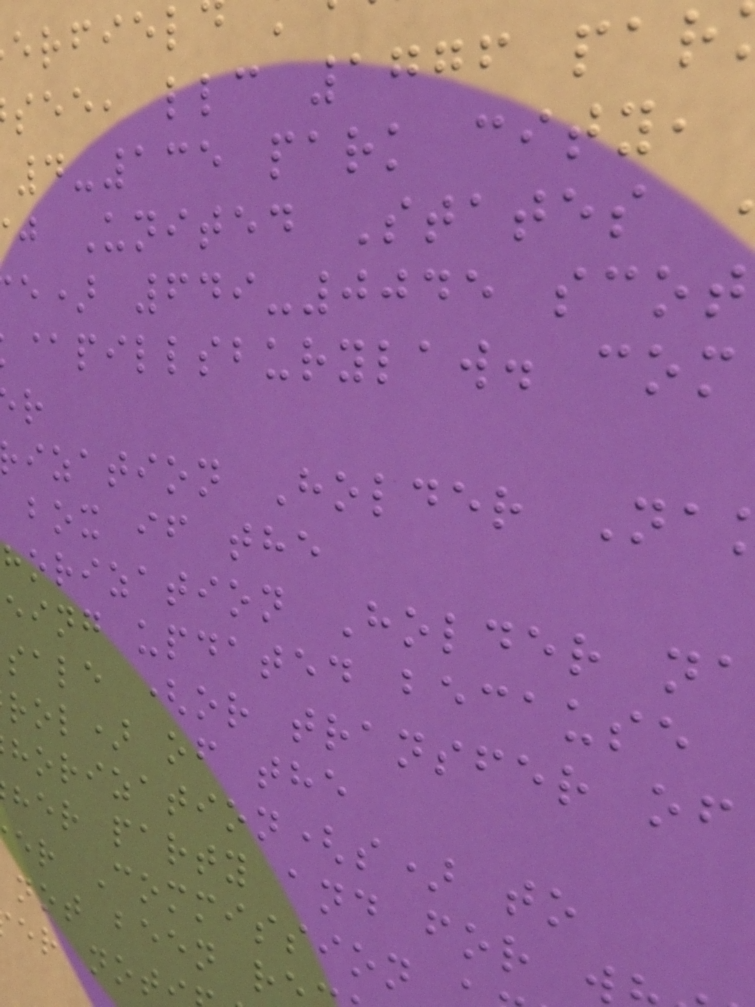see, llc 1776
4-135 park city,
j United States
e) 649-0045 scot
@pillsburylaw. com
ization Holder Na
box if the
horization Holder na
eing updated because
sale (or transfer of
rol) of the
horization(s) to
her party and for w
er Commission
not been r
er not
